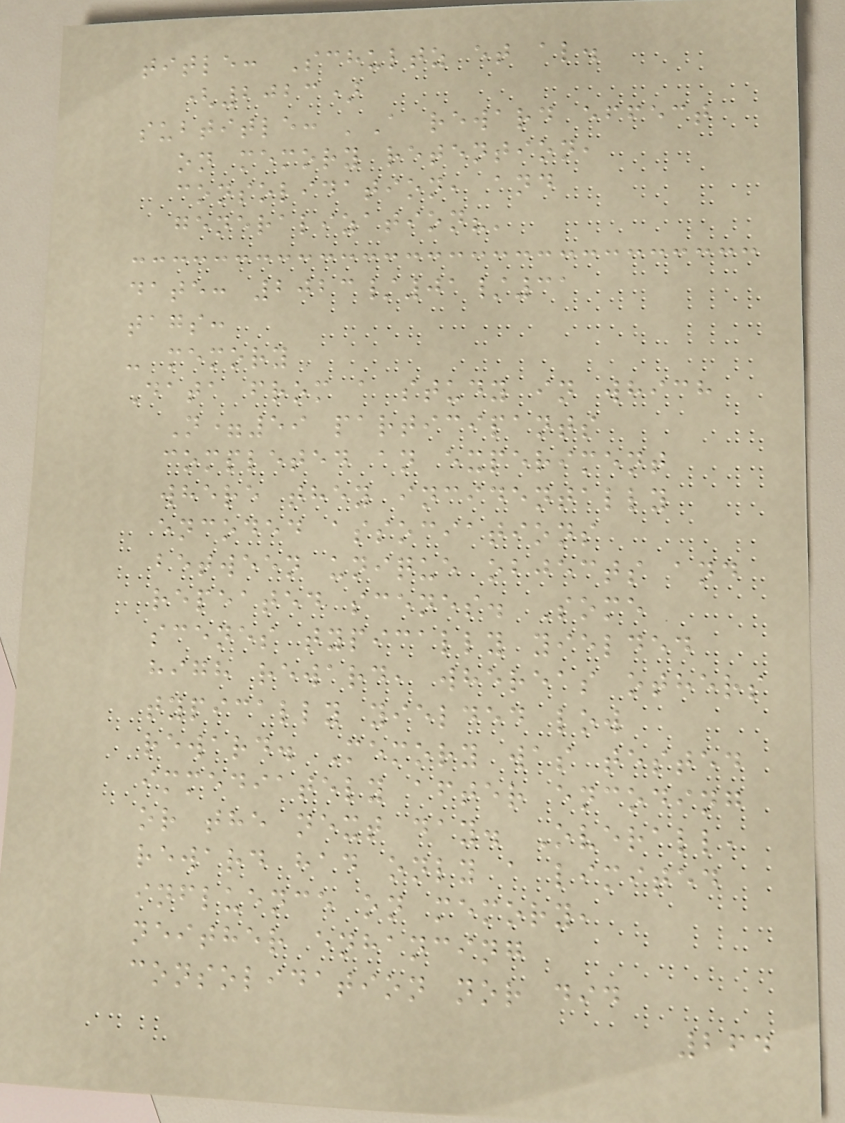title: Schultz et al.
(2023)
subtitle: 'A reward effect
on memory retention,
consolidation, and
generalization?'
date: 2023/01/31
tags:
- memory
Data from a study in which
N=59 participants
completed an experiment
where they incidentally
encoded associations
between unique objects and
repeated scenes. Some
scenes typically yielded
high reward, whereas others
typically yielded low
reward. Memory was tested
immediately after encoding
or the next day. Overall,
reward had only a limited
influence on memory,
neither enhancing
consolidation nor did
264
